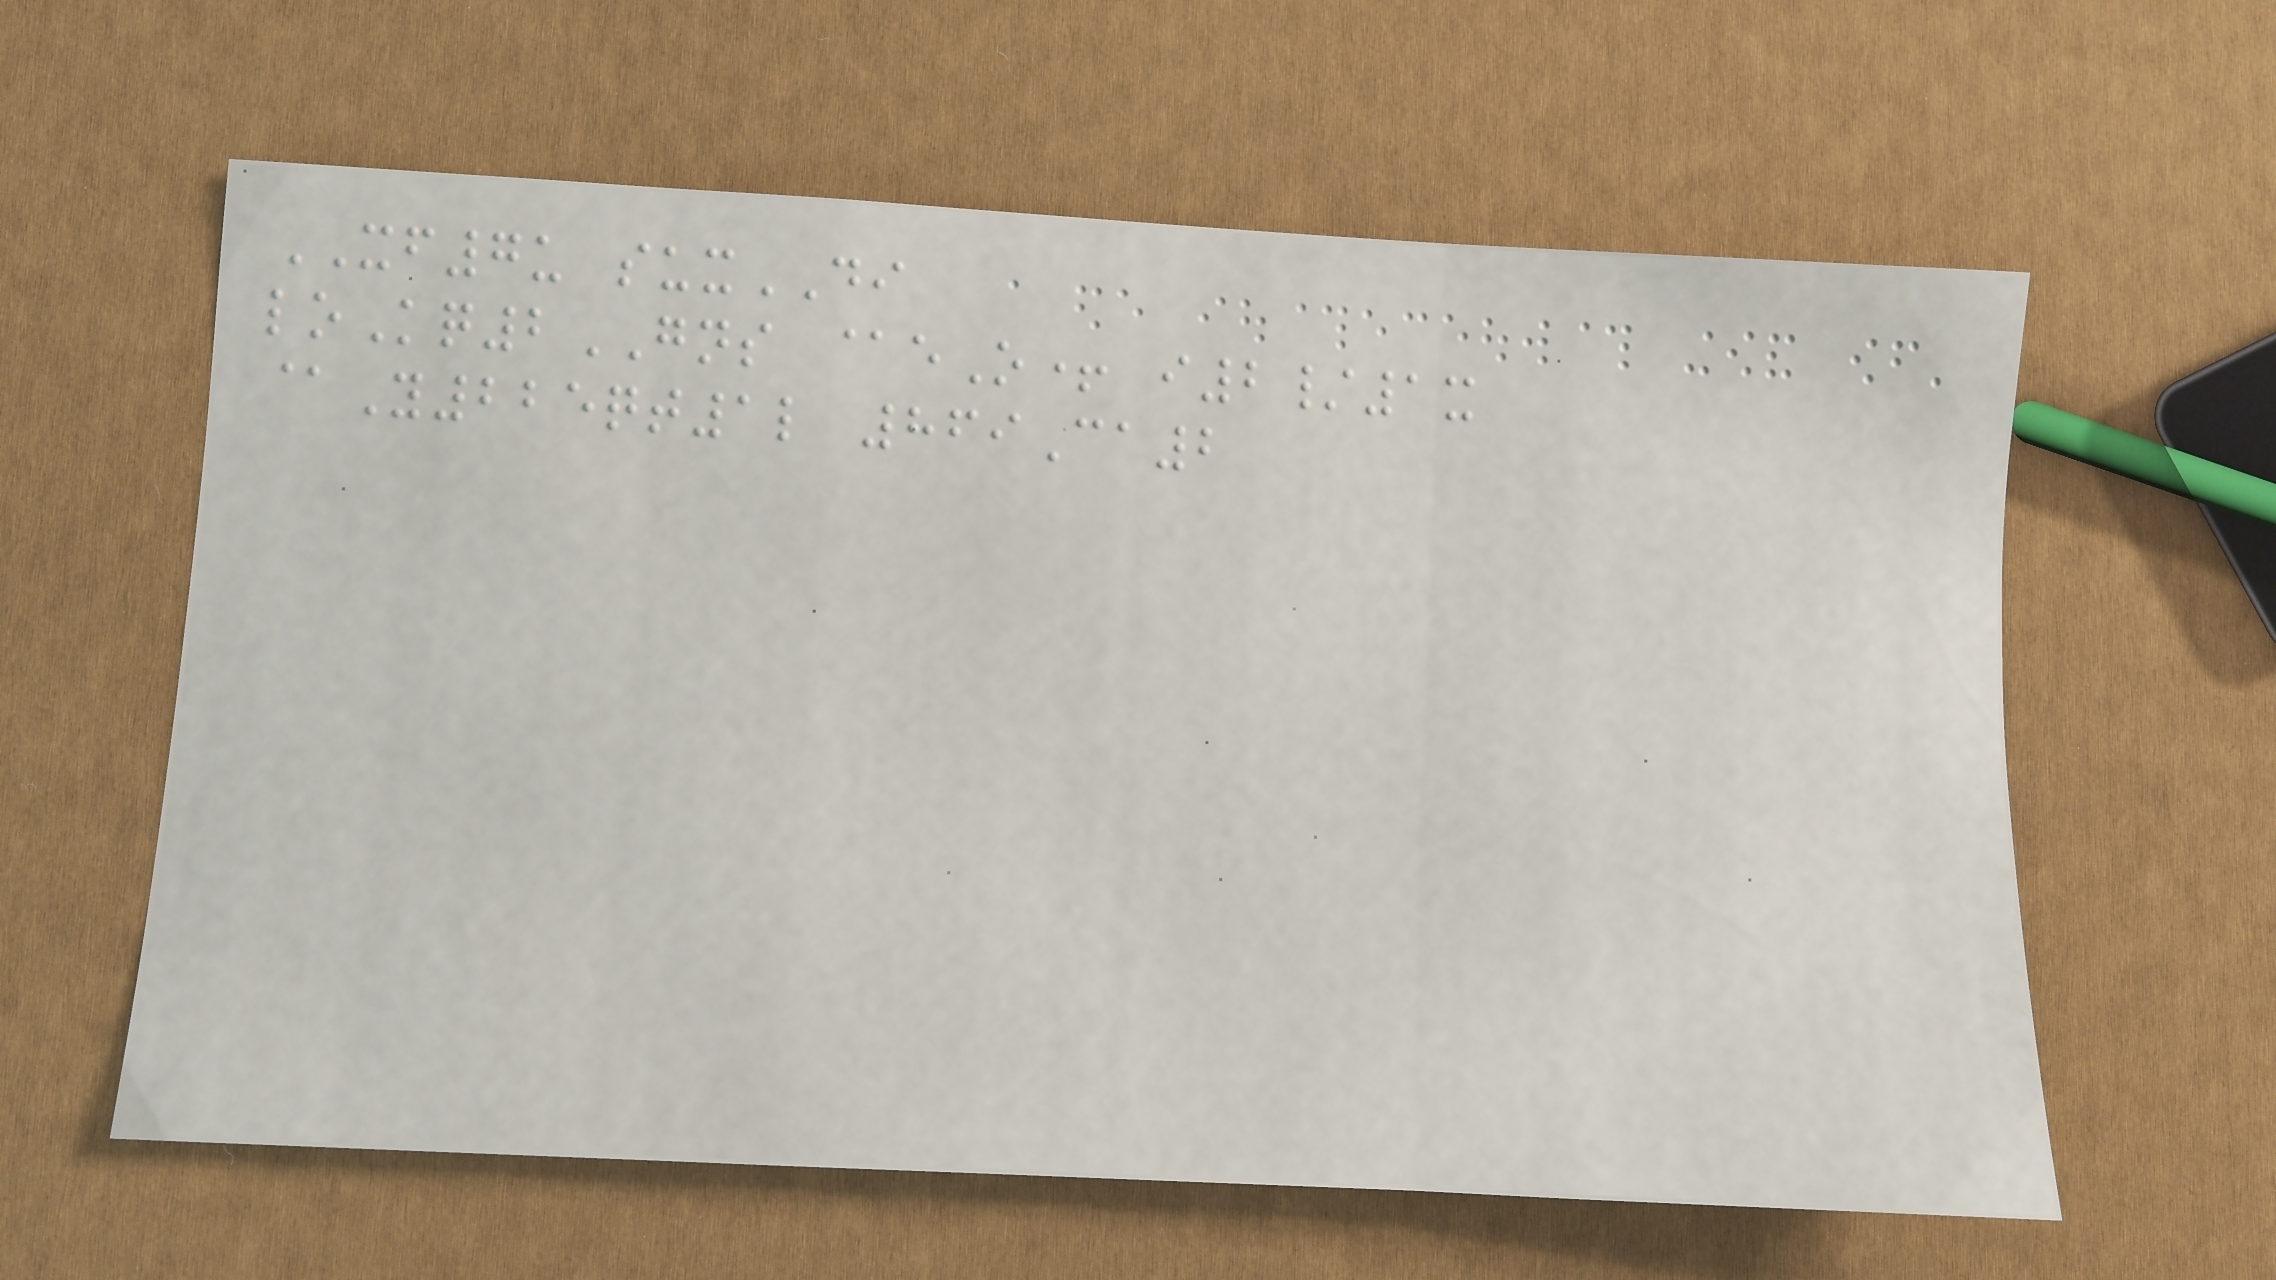XF7u suxDI
loKq2GNS @eO+ i2/1x
@Y225qt1l 869Ca2
